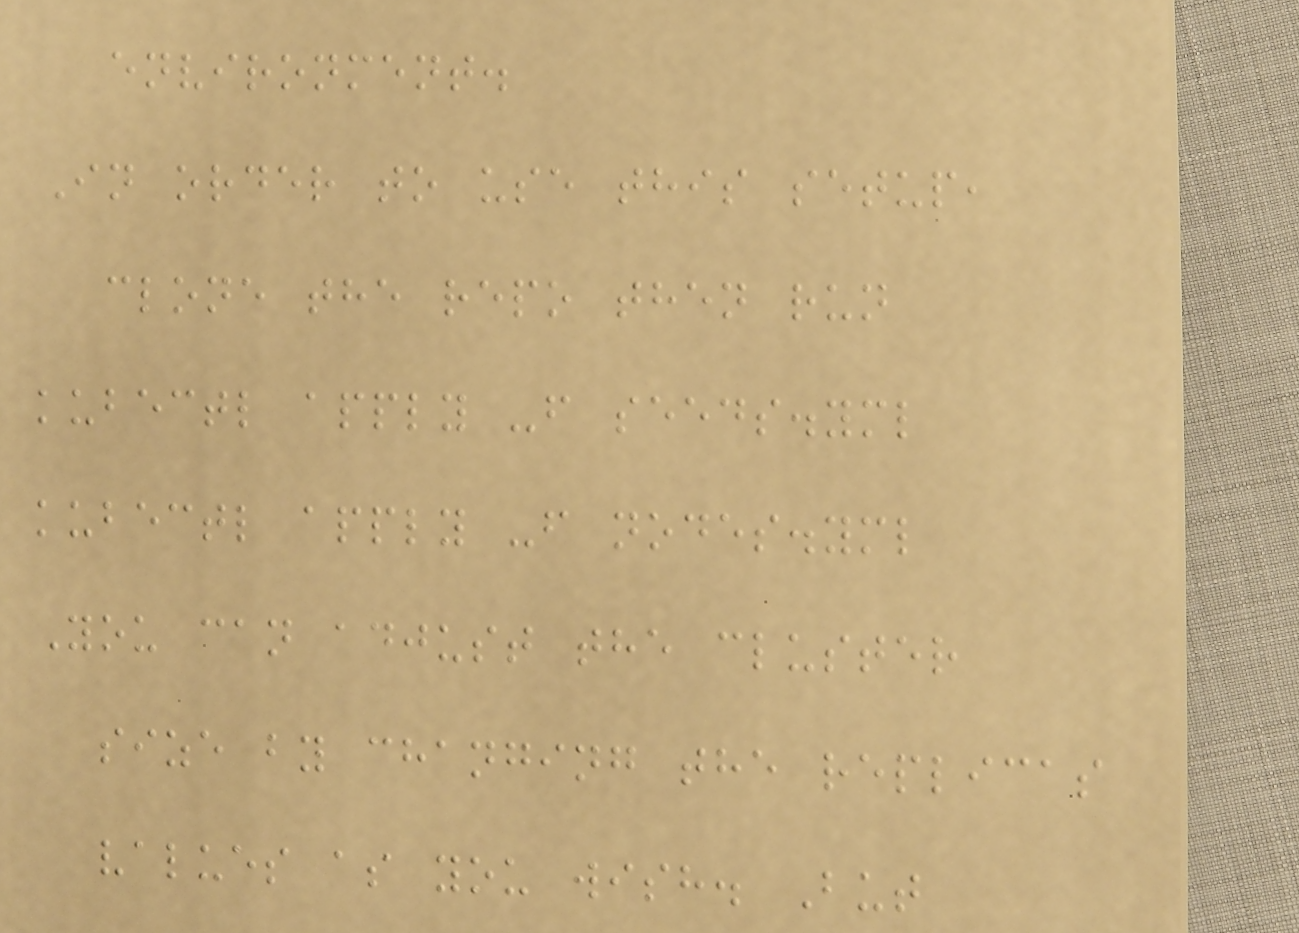environment.
In order to use this setup,
clone the repo then run
kubectl apply -f seeds.yml
kubectl apply -f nodes.yml
You can adjust the cluster
size by changing the replicas
values as you wish. But
